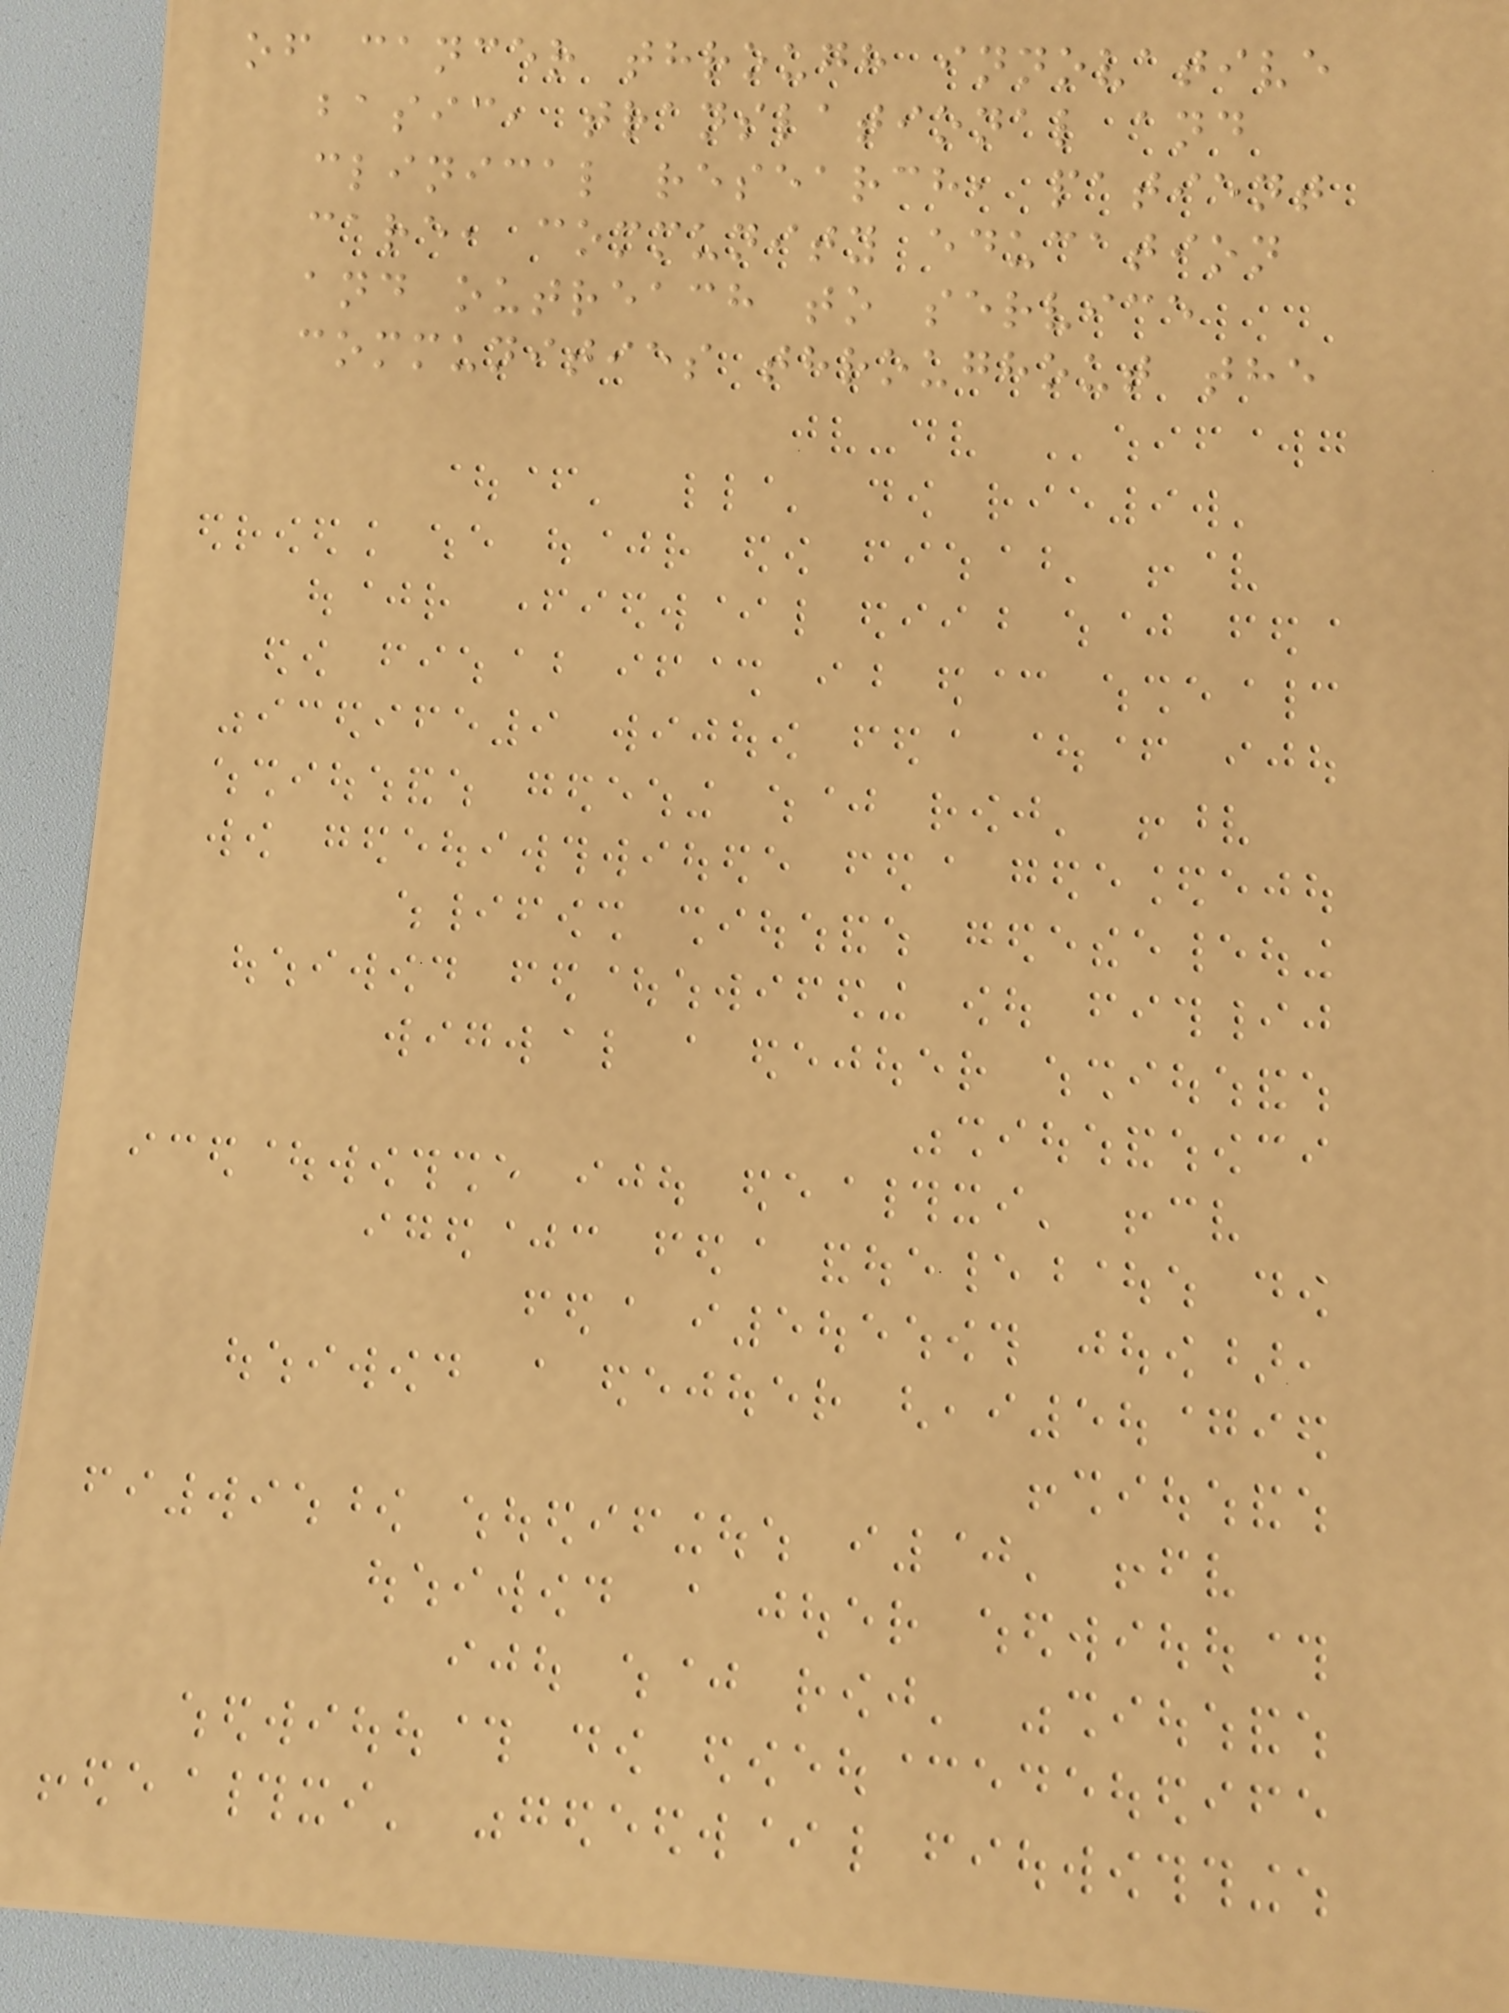of cancer through innovative
basic, translational and
clinical research, patient
care, community education
and outreach to service
communities throughout the
